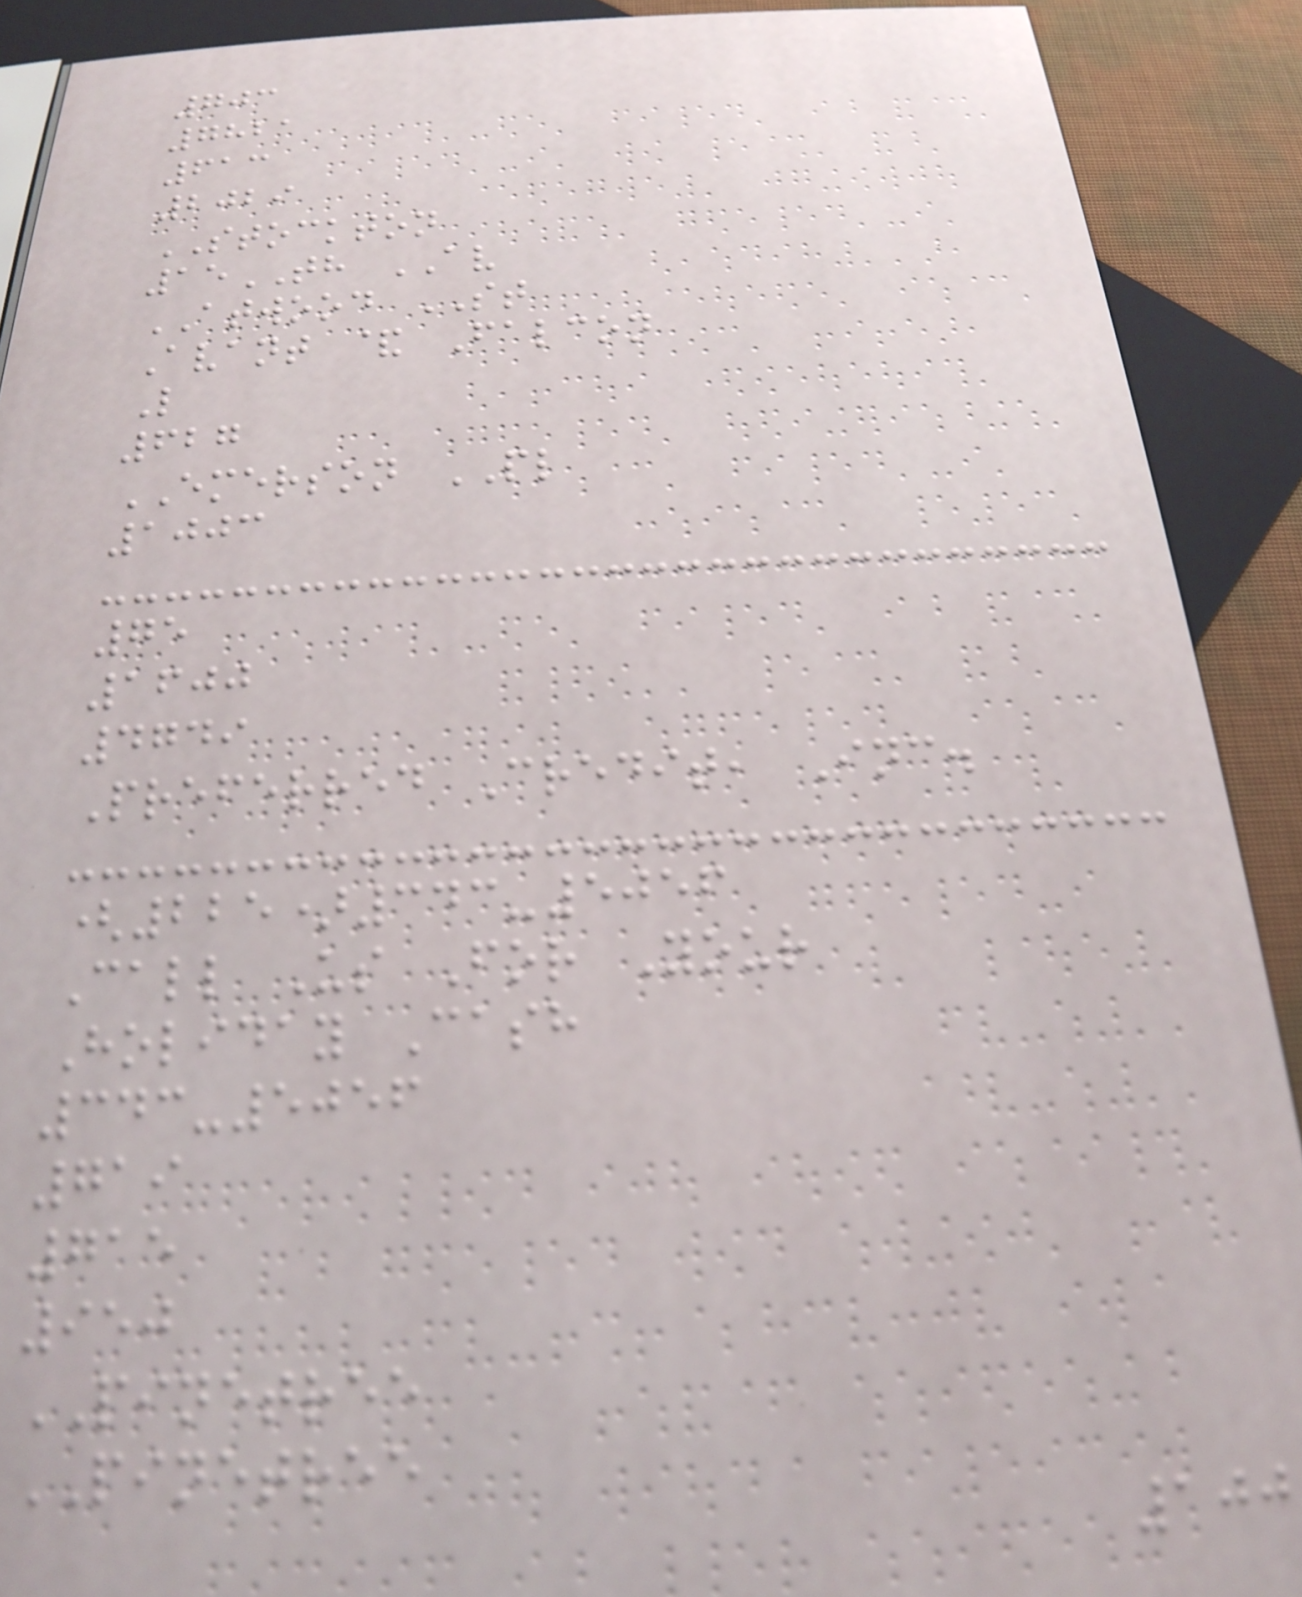703
7821
613
2029
STOCKTON
15TH AV
ATWOOD ST
Avant & Falcon
L
627
EMERSON PL
1003
75
1600
4749
Preferred Credit, Inc.
(225)343-5056
Call Us For Your
Holiday Cash
343-5056
719
715
950
PINETREE
PINETREE
100
